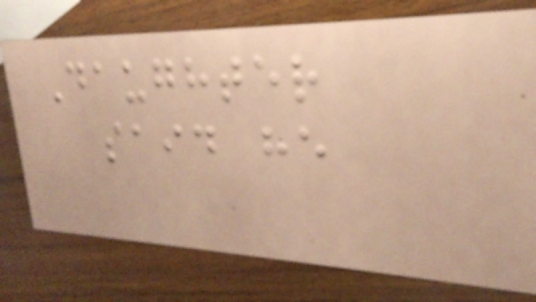Daughter
said he
